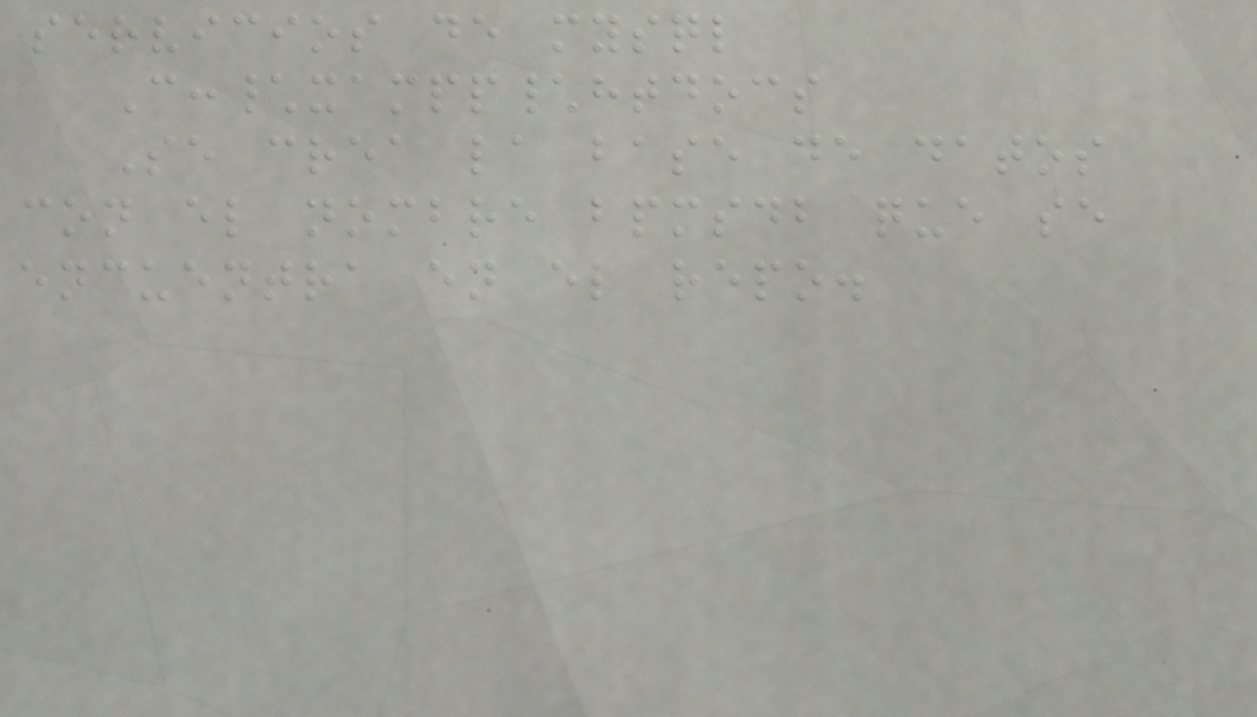servicios de mysql
C:\xampp\htdocs
Se crea la base de datos
con el nombre bpmsdb que se
encuentra en el repo.
